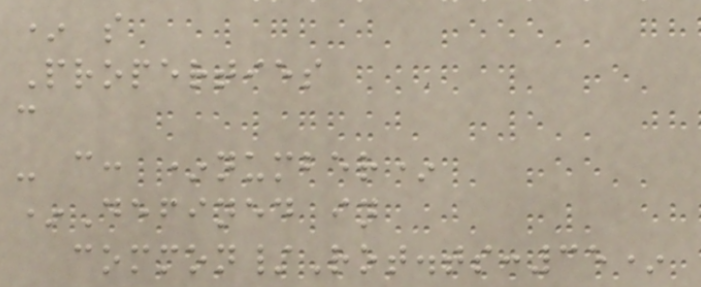* s
Properties
c
- c: *number*
*Defined in
common/Rot.ts:35*
